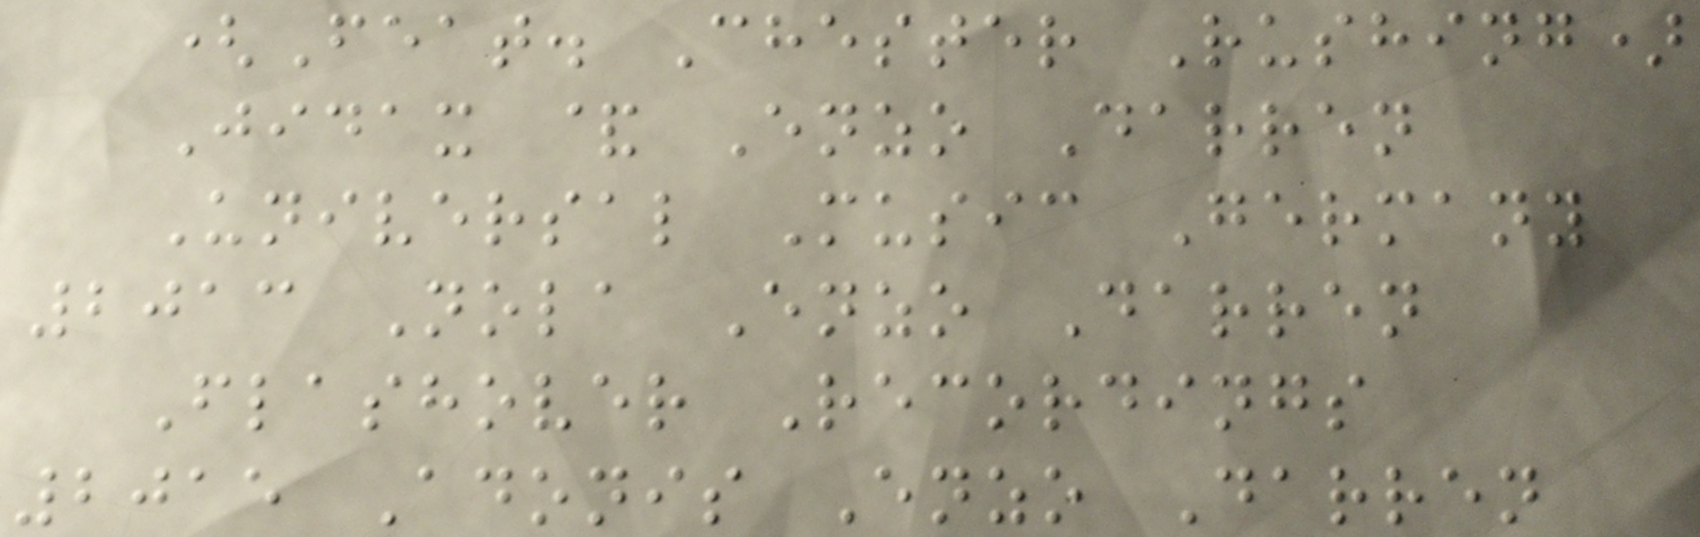(Feat. Chester Rushing)
Jidax & Enzo Darren
Universal Music Germany
2013 Nola Enzo Darren
Flashover Recordings
2015 Adonis Enzo Darren
